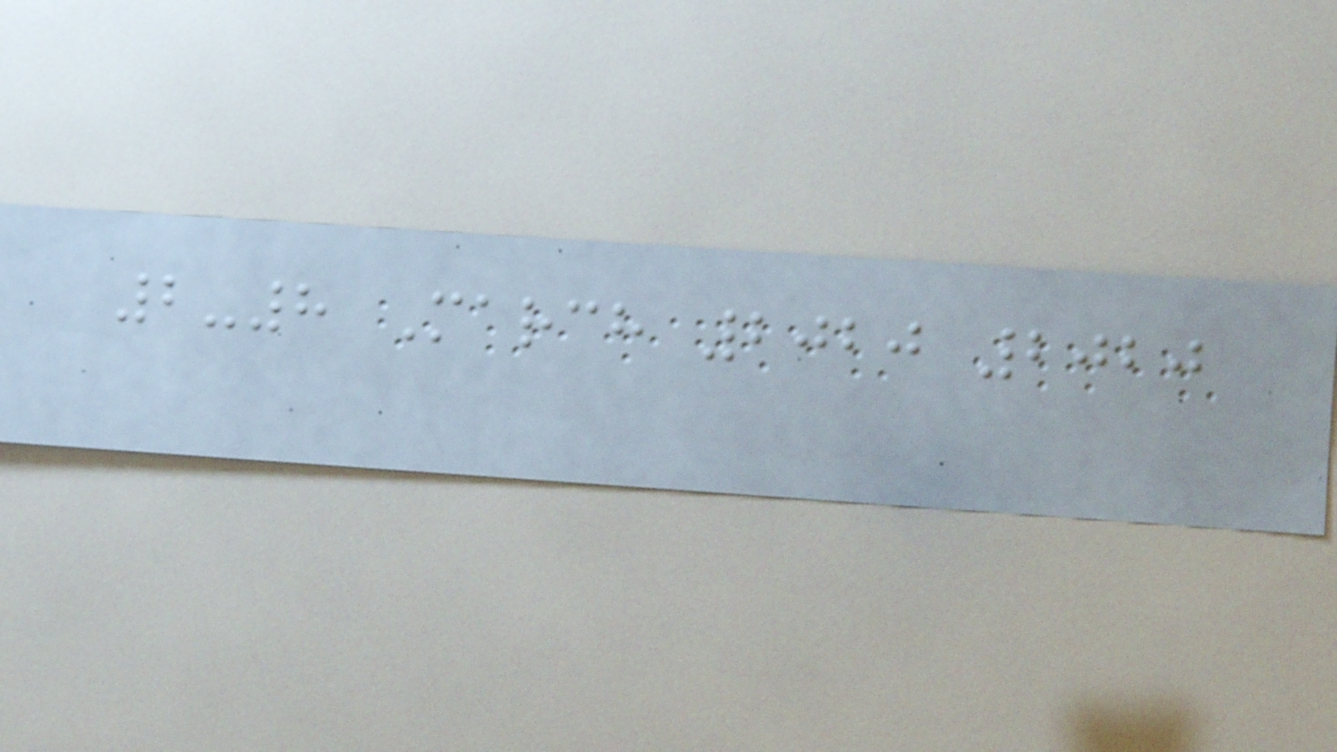2-8 March 2020 2020
